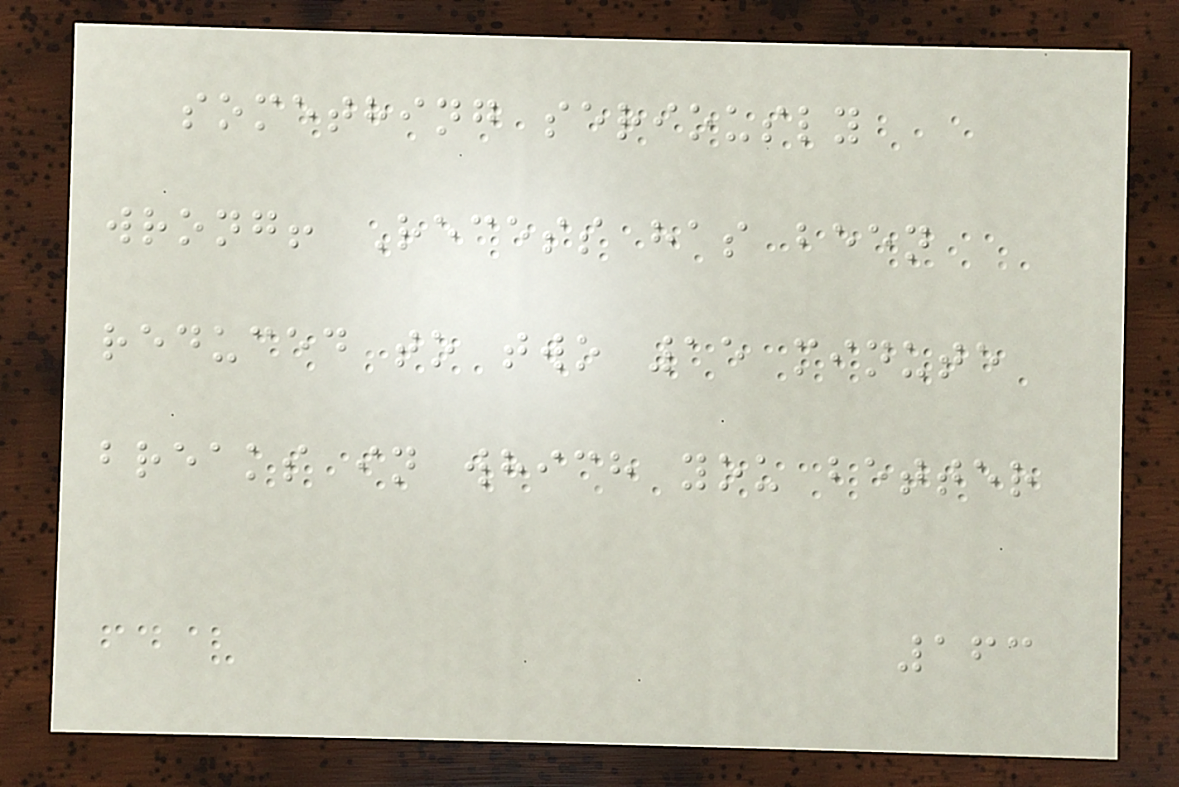something seriously
wrong! Recess has been
reduced to two 15 minute
breaks in which you better
163
